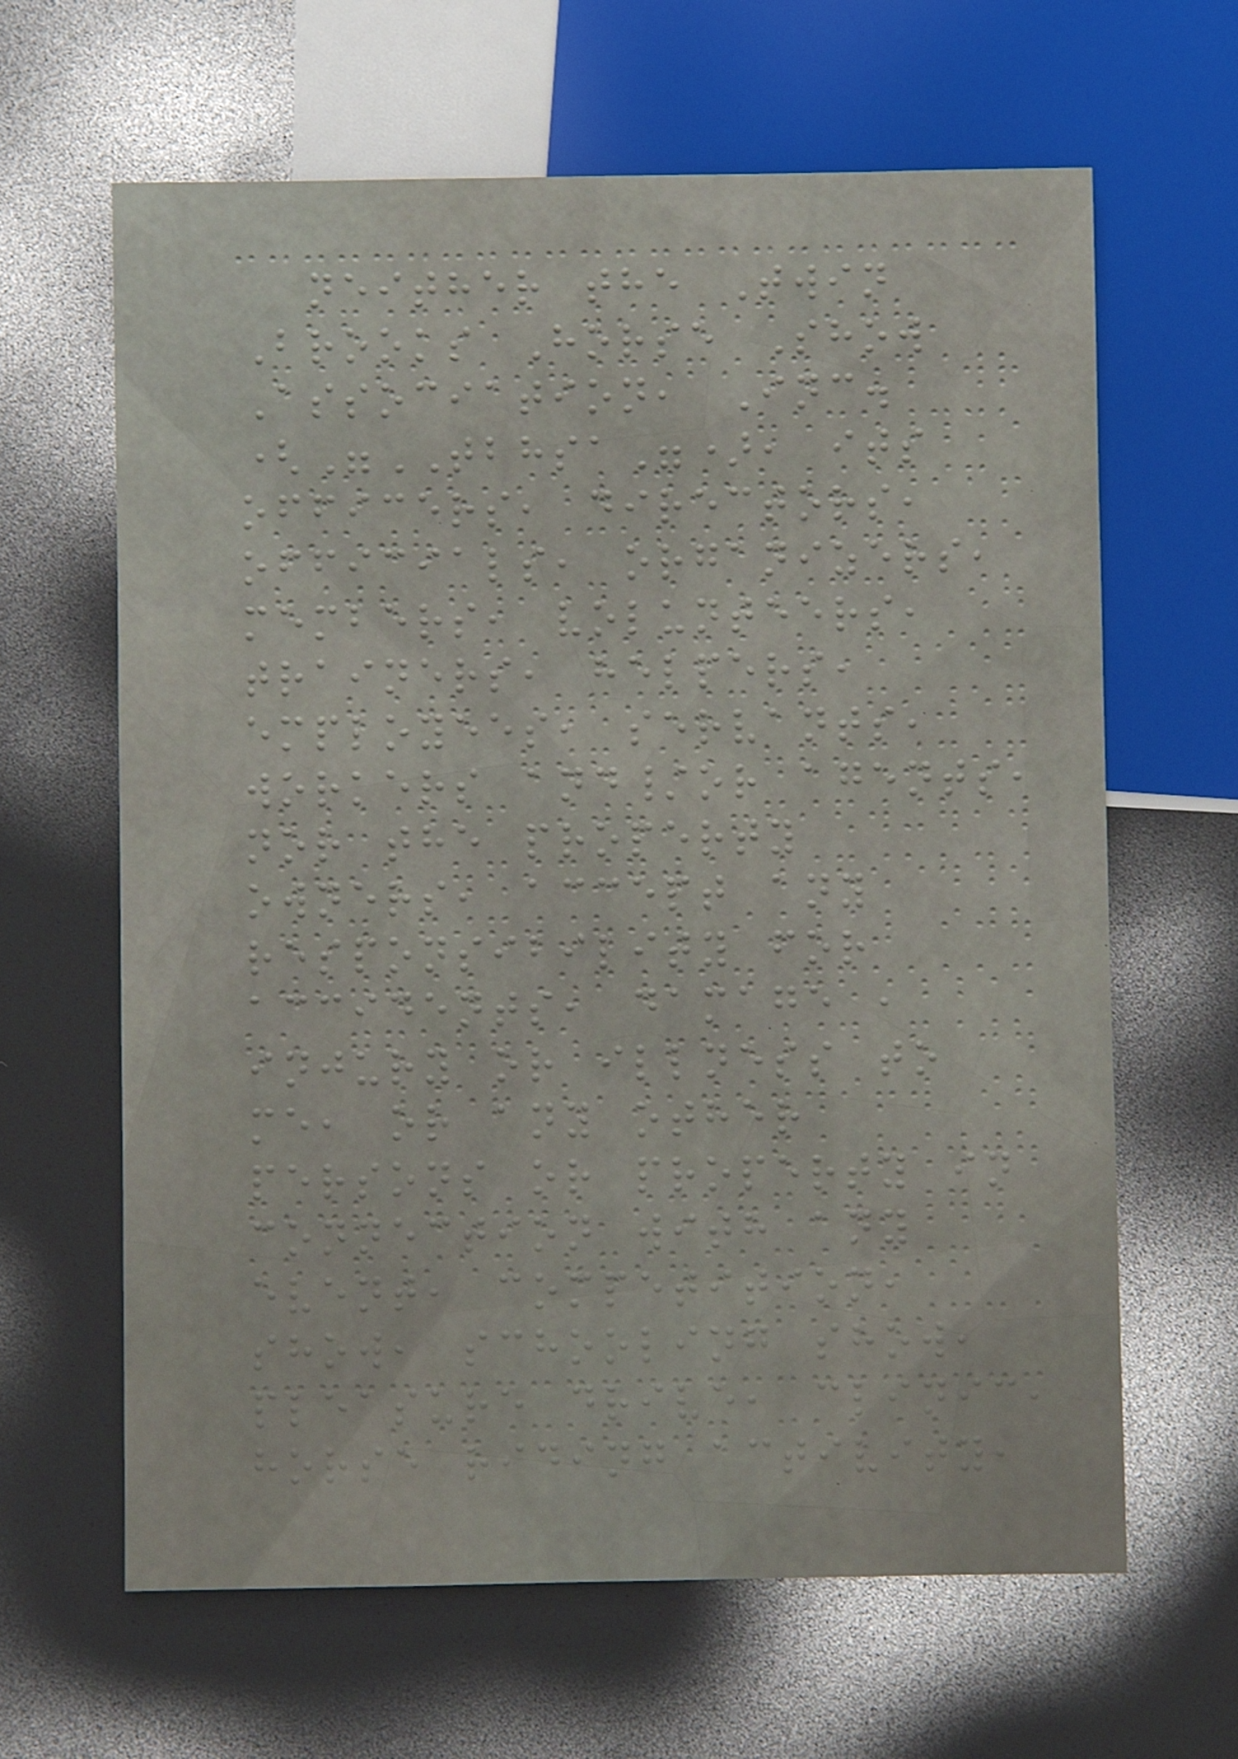neither the Twin
Brooks Horse Show
Association, Inc.
("TBHSA"), its
officers, directors,
officials, organizers,
members, volunteers,
trainers, helpers,
employees, servants,
workers and/or agents,
nor the property
owners, accept any
responsibility for
accidents, damage ,
injury or illness to
me, or any other
persons or property in
connection with any
event, competition,
show, schooling show,
pleasure drive, clinic,
horse riding activity,
